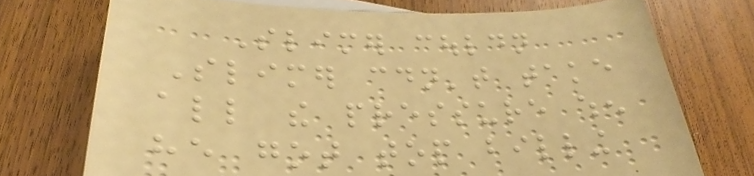Slimer couldn
Slimer couldn't take
all the pressure when
he got top billing
